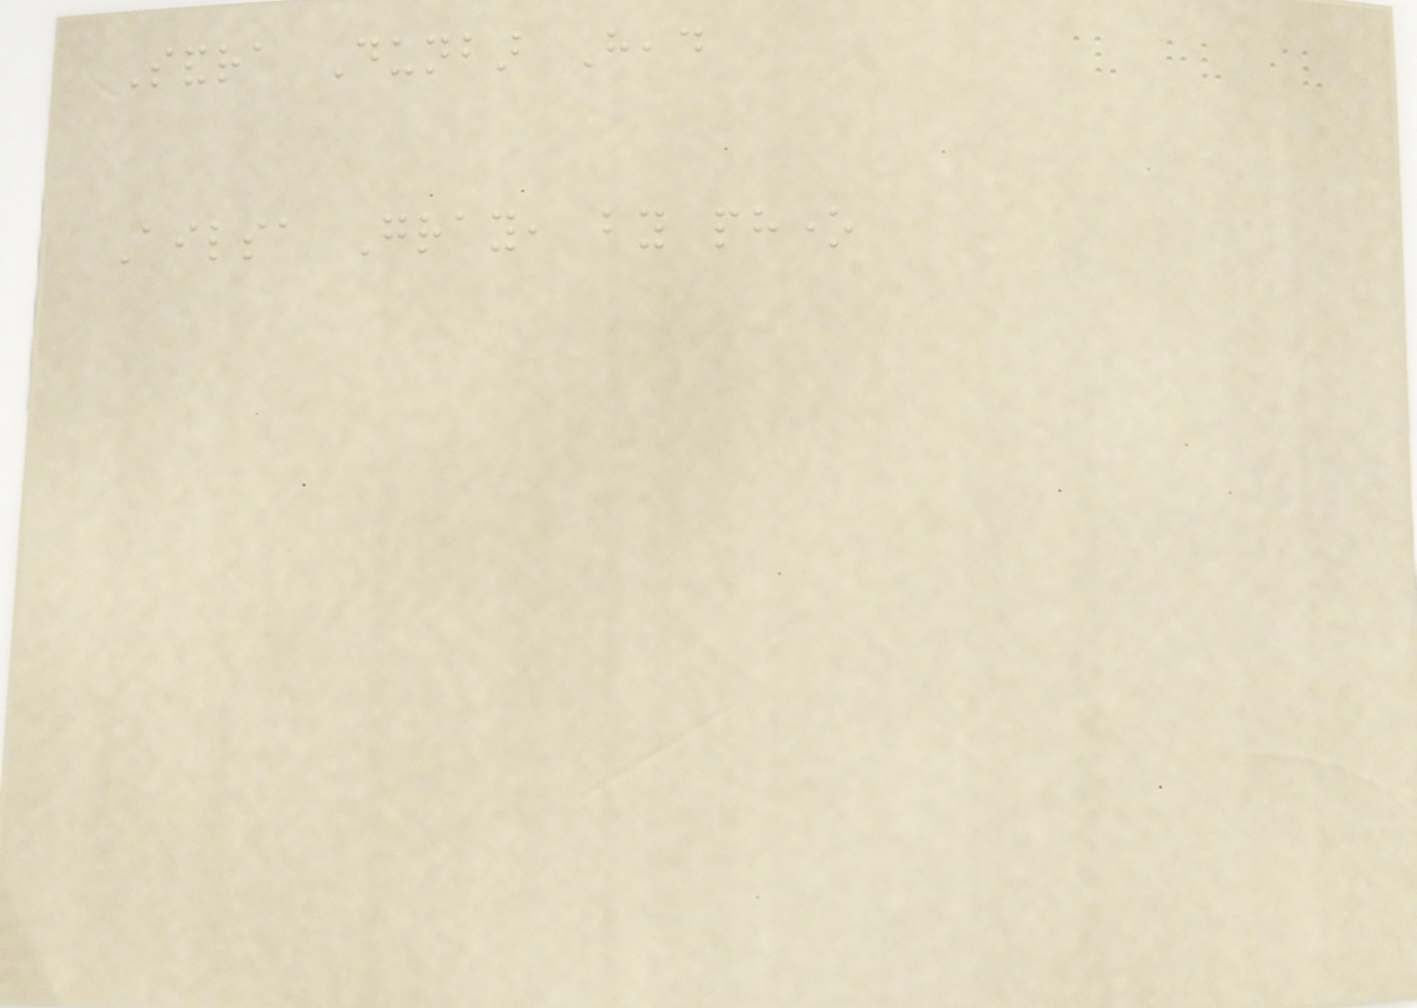Sandra Dunbar Head
Ailsa Gray, by phone
